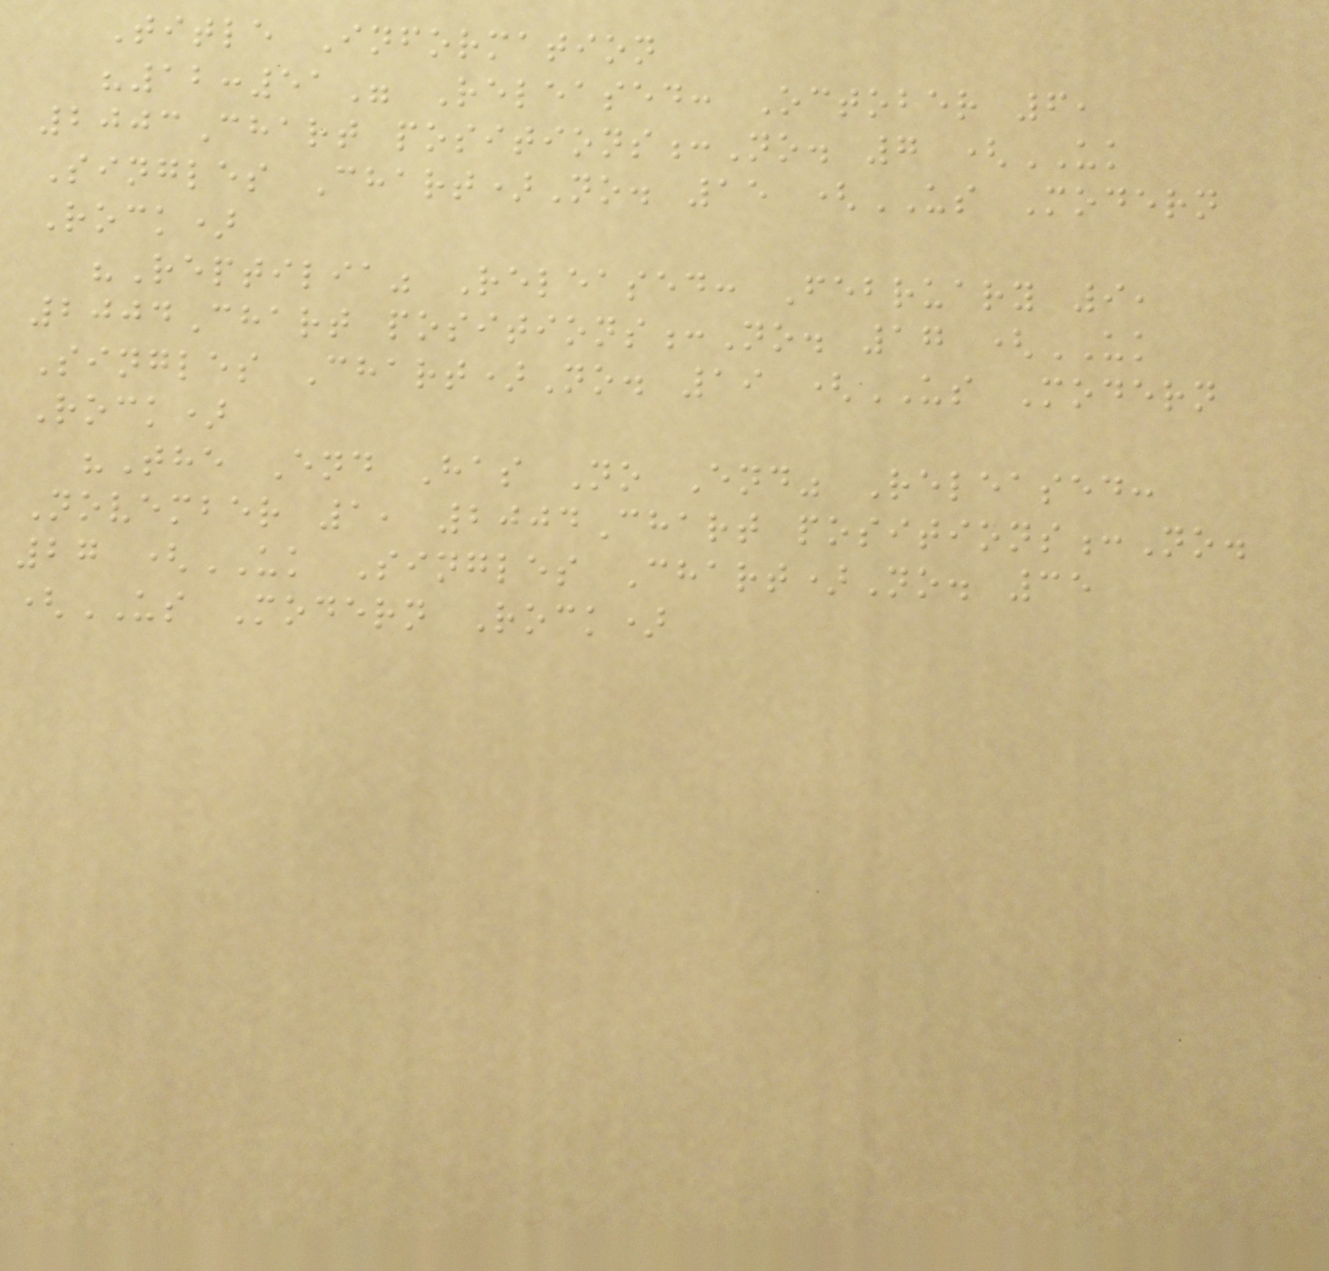Title Information
"12:51" Released: October 6,
2003Chart positions:No. 7 (UK
Singles Chart)No. 15 (US Modern
Rock)
"Reptilia" Released: February 9,
2004Chart positions:No. 17 (UK
Singles Chart)No. 19 (US Modern
Rock)
"The End Has No End" Released:
November 1, 2004Chart positions:No.
27 (UK Singles Chart)No. 35
(US Modern Rock)
